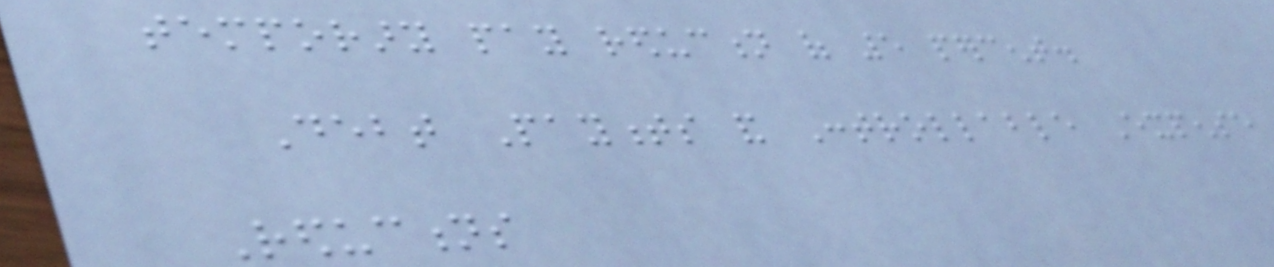temporary pay reduction of 5 percent.
Debt Payments and Controllable Expense
Reductions
